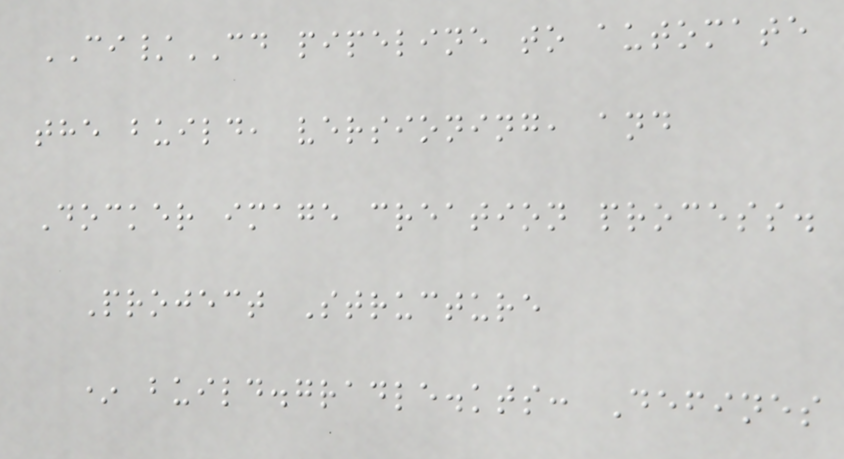CI/CD pipeline to automate
the build, versioning, and
Docker image creation process.
Project Structure
* build.gradle.kts: Defines
